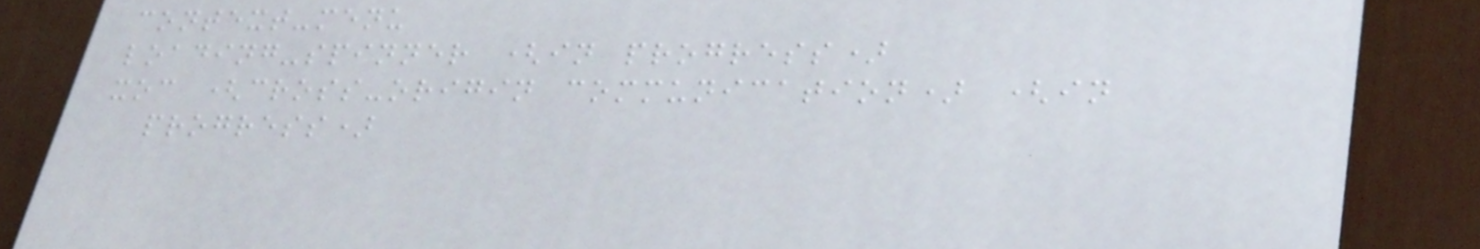context-menu
loading-spinner (in progress)
xoc (cross-origin communication) (in
progress)
